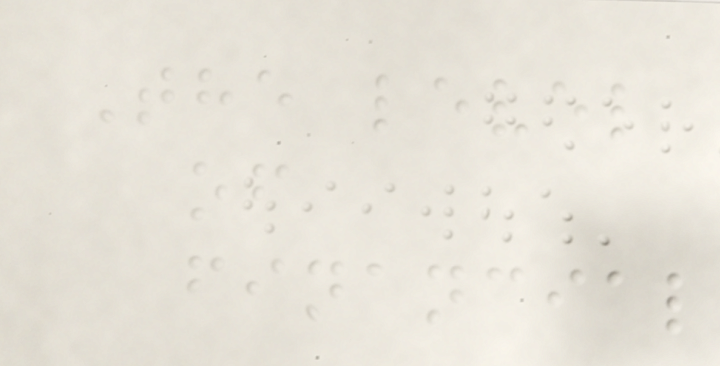The level
of
financial
